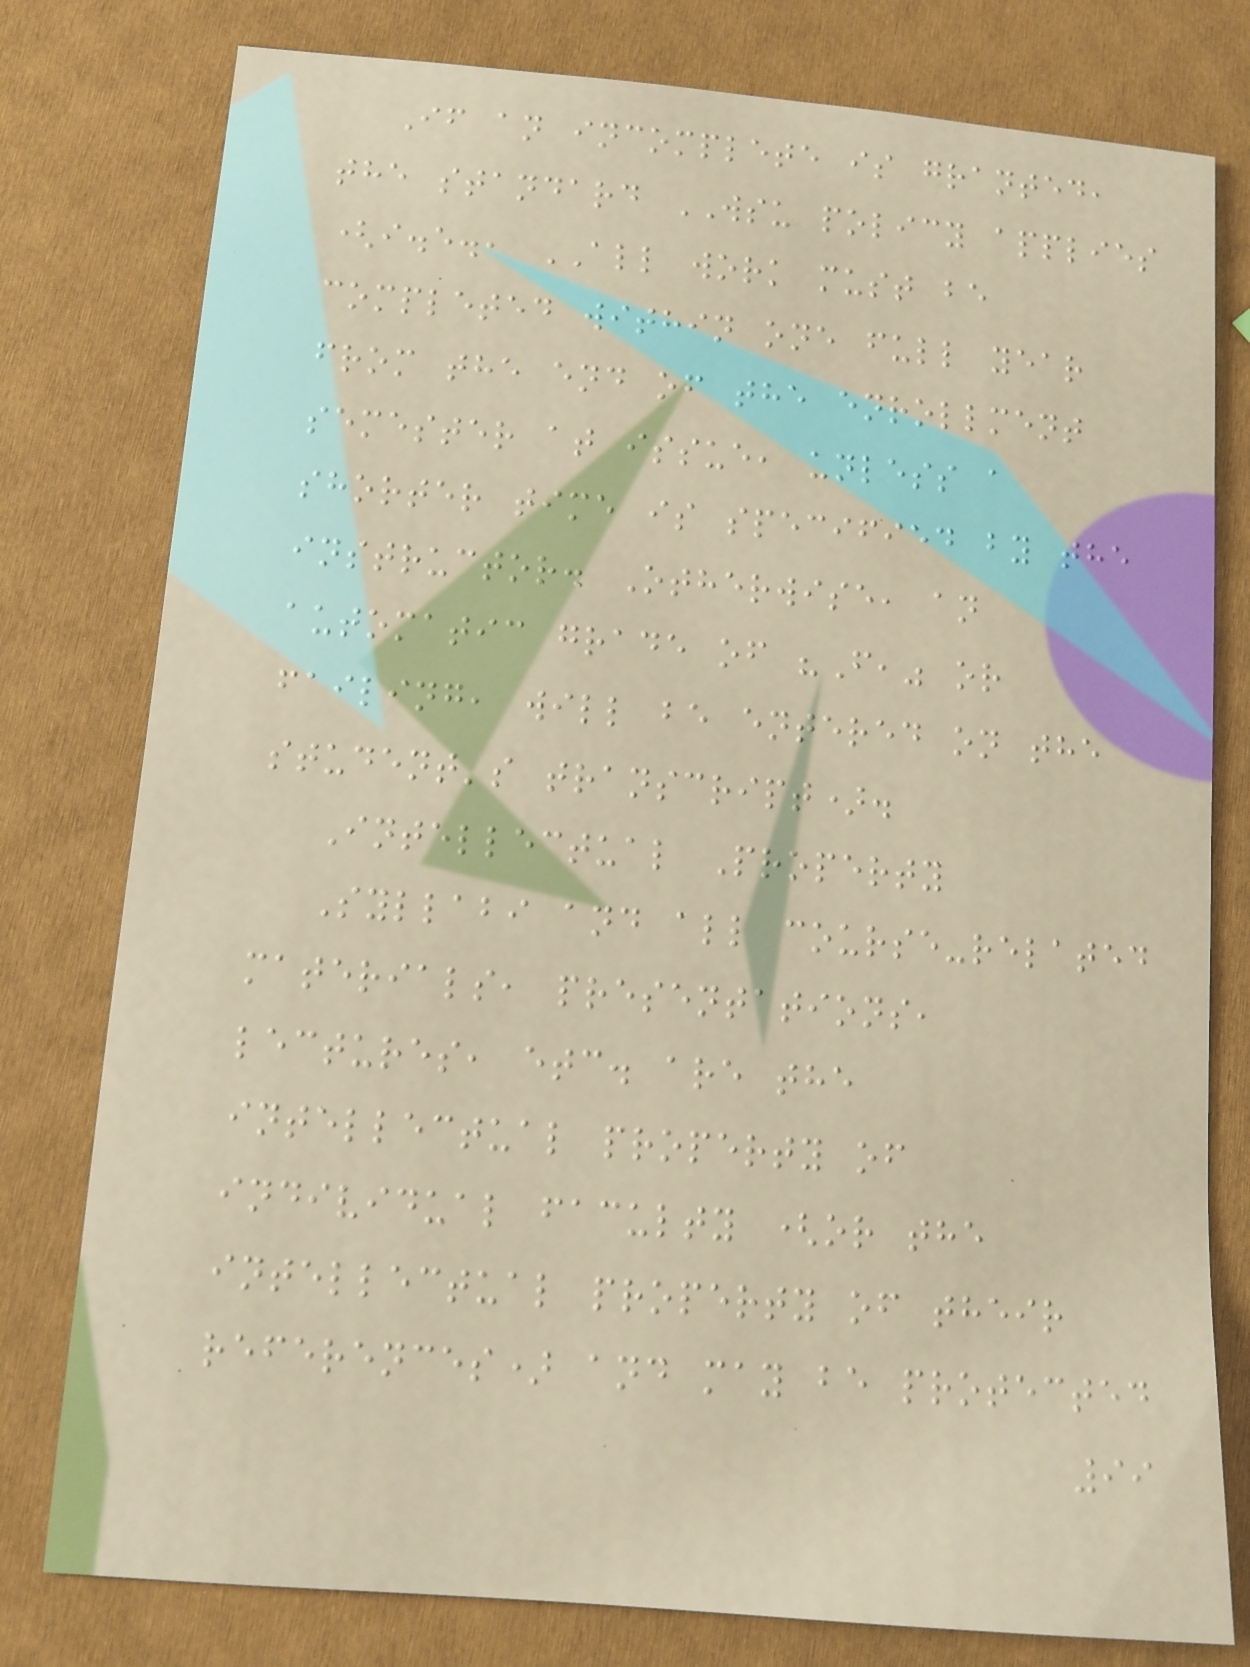If an incomplete is granted,
the standard WSU policy applies
(i.e., ALL work must be
completed within one full year
from the end of the enrollment
semester at issue, unless a
shorter time is specified by the
instructor. Otherwise, an
automatic grade of "F," or
failing, will be entered on the
student's transcript).
Intellectual Property
Syllabi and all course-related
materials, presentations,
lectures, etc. are the
intellectual property of
individual faculty (or the
intellectual property of their
references) and may be protected
99
